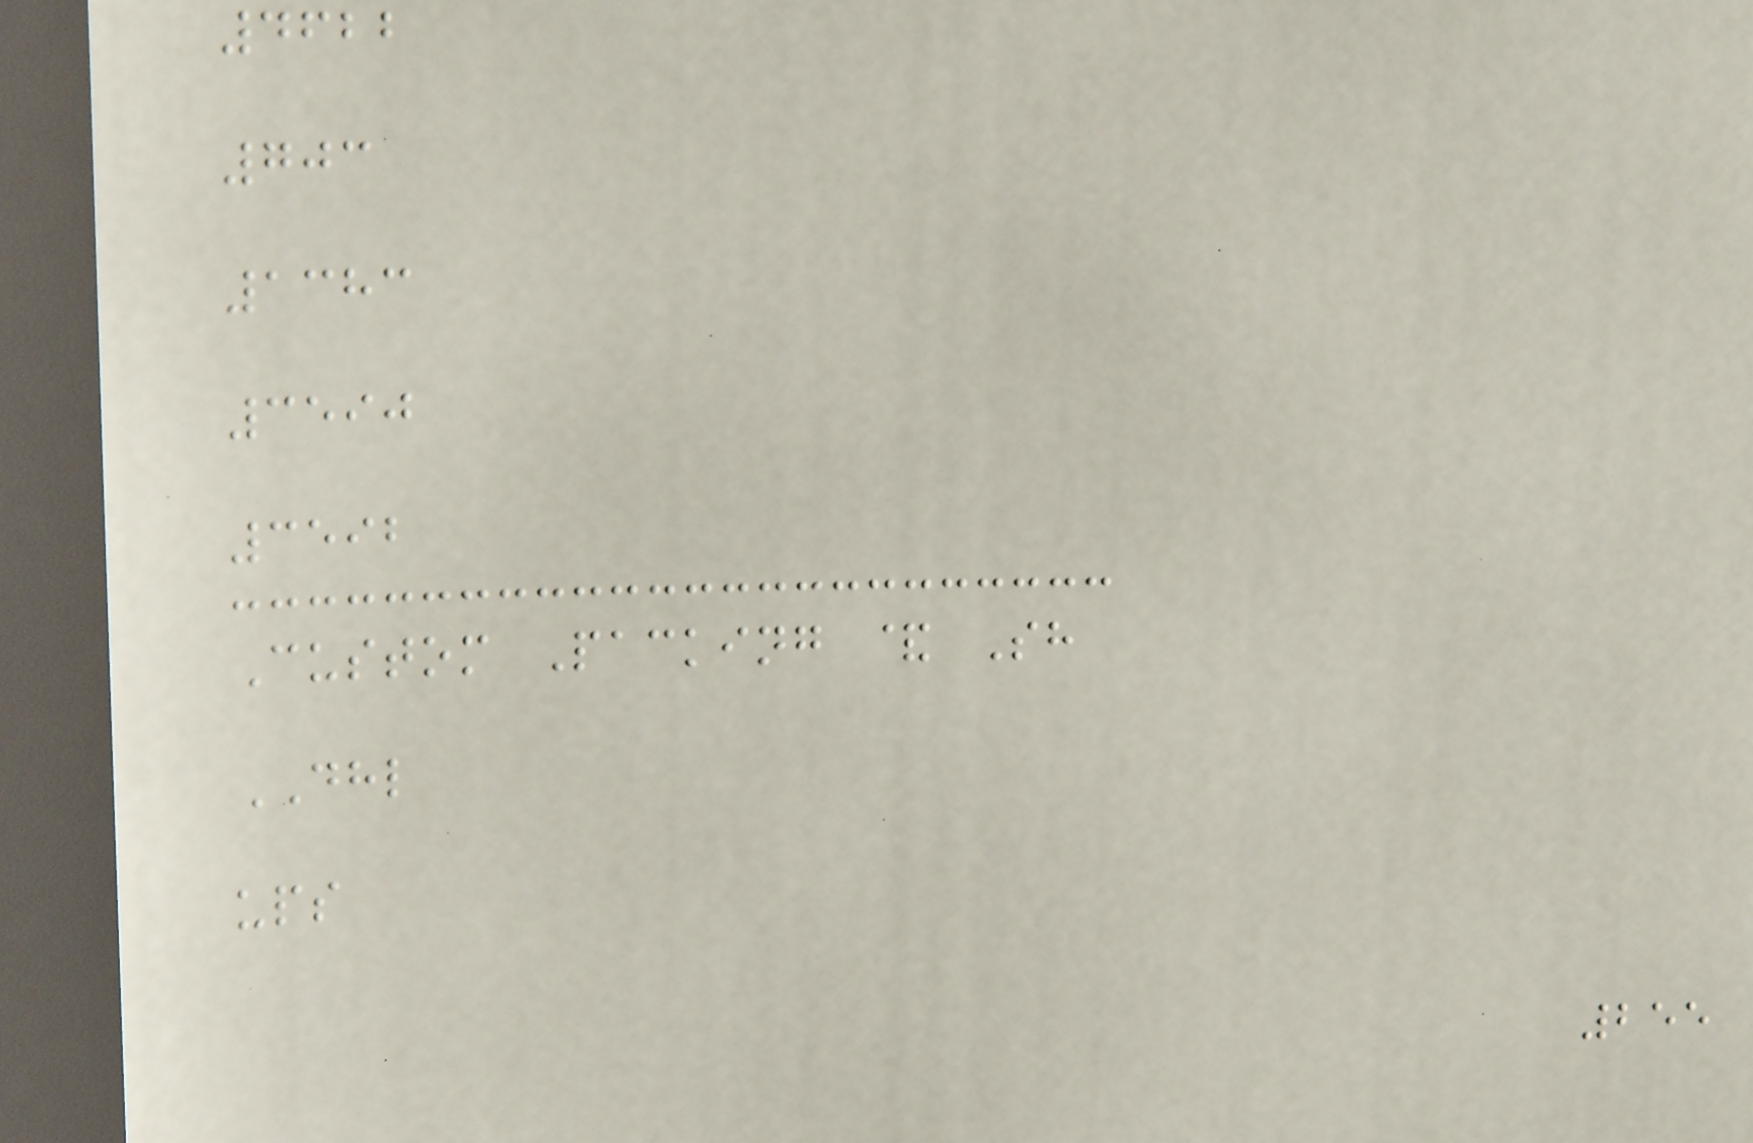4622
703
1383
3590
3592
Custom Packing & Sh
DHL
ups
255
